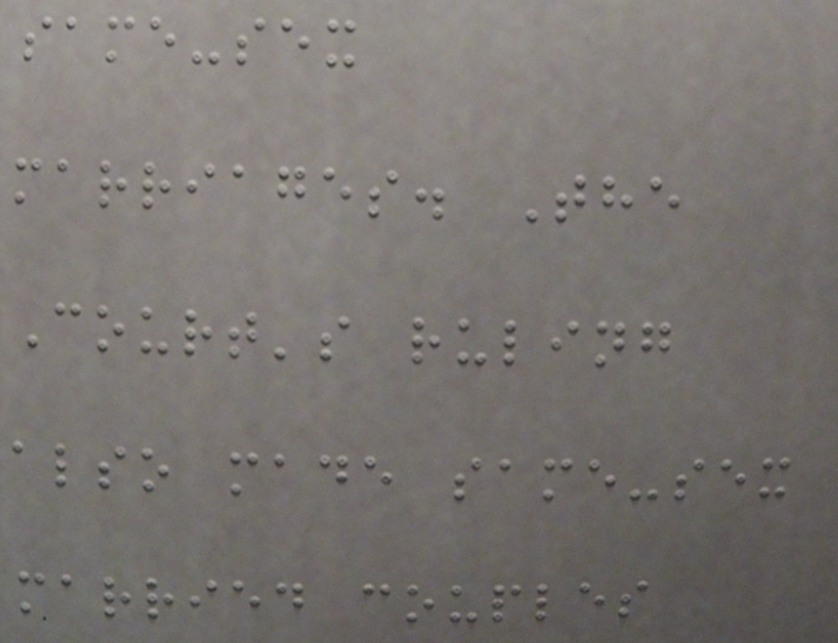same-sex
marriages. The
Court's ruling
also made same-sex
married couples
